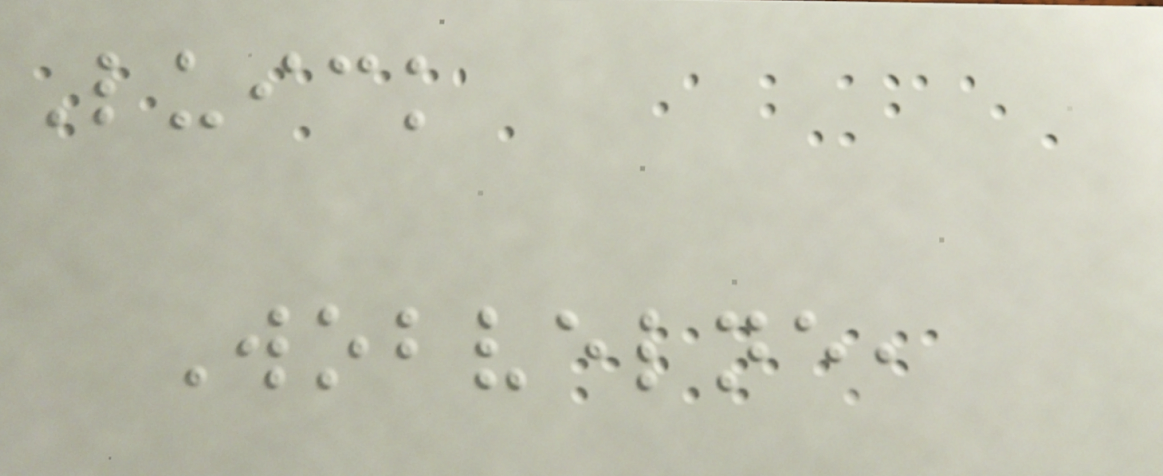Luick
Wobvelne,
